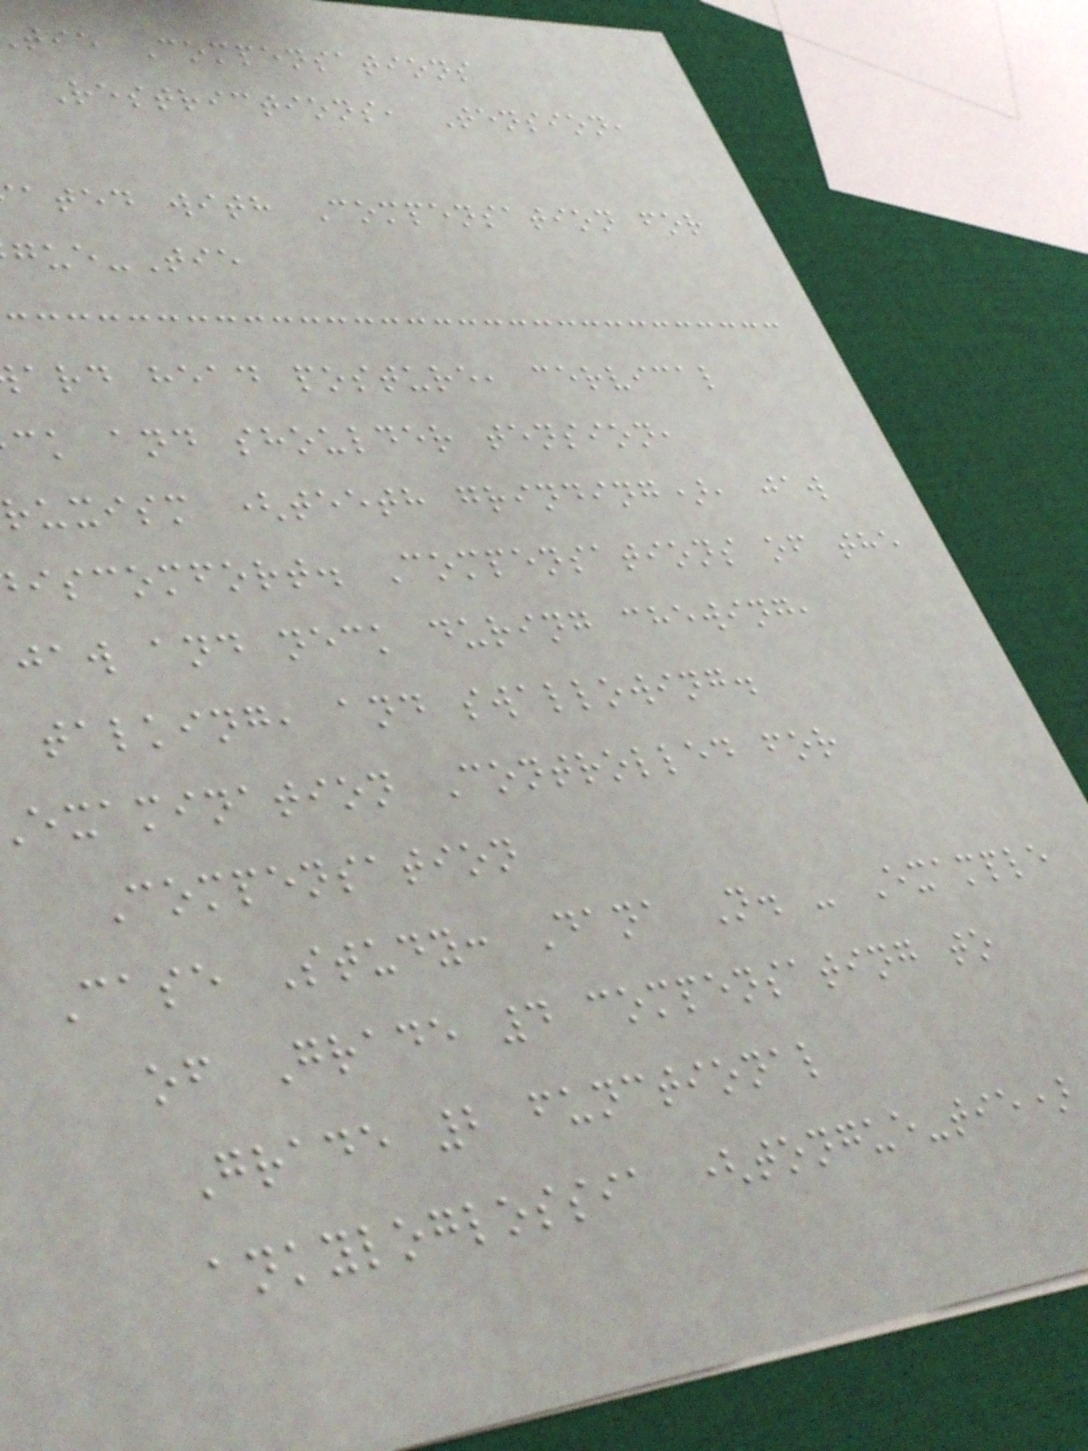tie Compensations
Restrictions, Tension,
ated with Compensation for
gue-Tie
ard head posture, cervical
ck and shoulder tension,
ruxism (teeth grinding), jaw
iscomfort. Compensations of the
jaw and neck during chewing,
talking, and swallowing.
examination Controlled for
Compensation
Case Study: Dana N. - Example
of Grade 4 compensating to
Grade 2 functional
ankyloglossia (tongue-tie)
